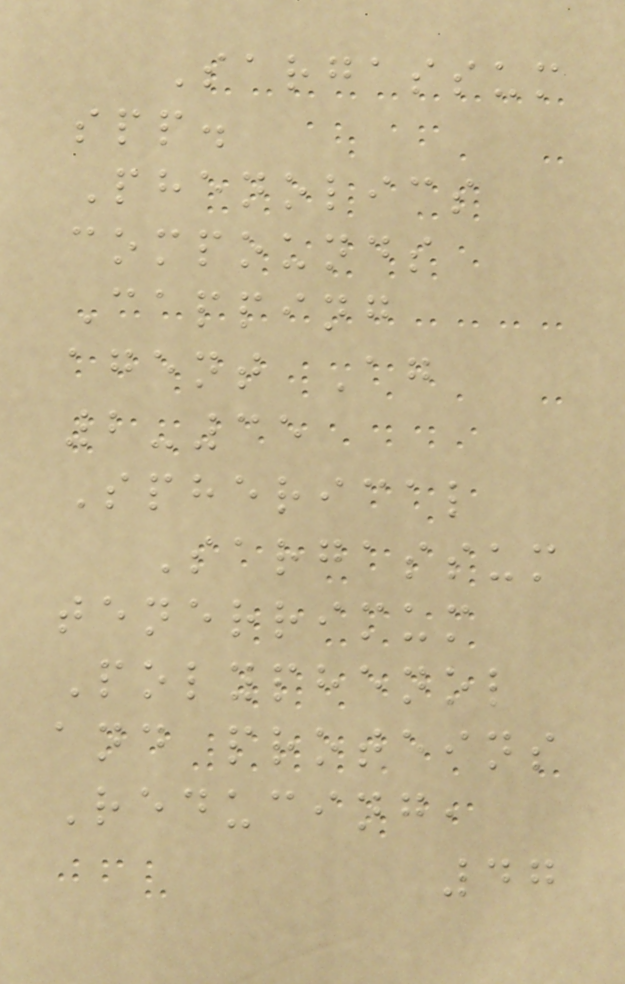Sargassum
spp.
Phenolics
compounds
Capping
agent Ag
2-35
Spherical
Sargassum
tenerrimum
Polyphenol
and proteins
Reducing,
47
